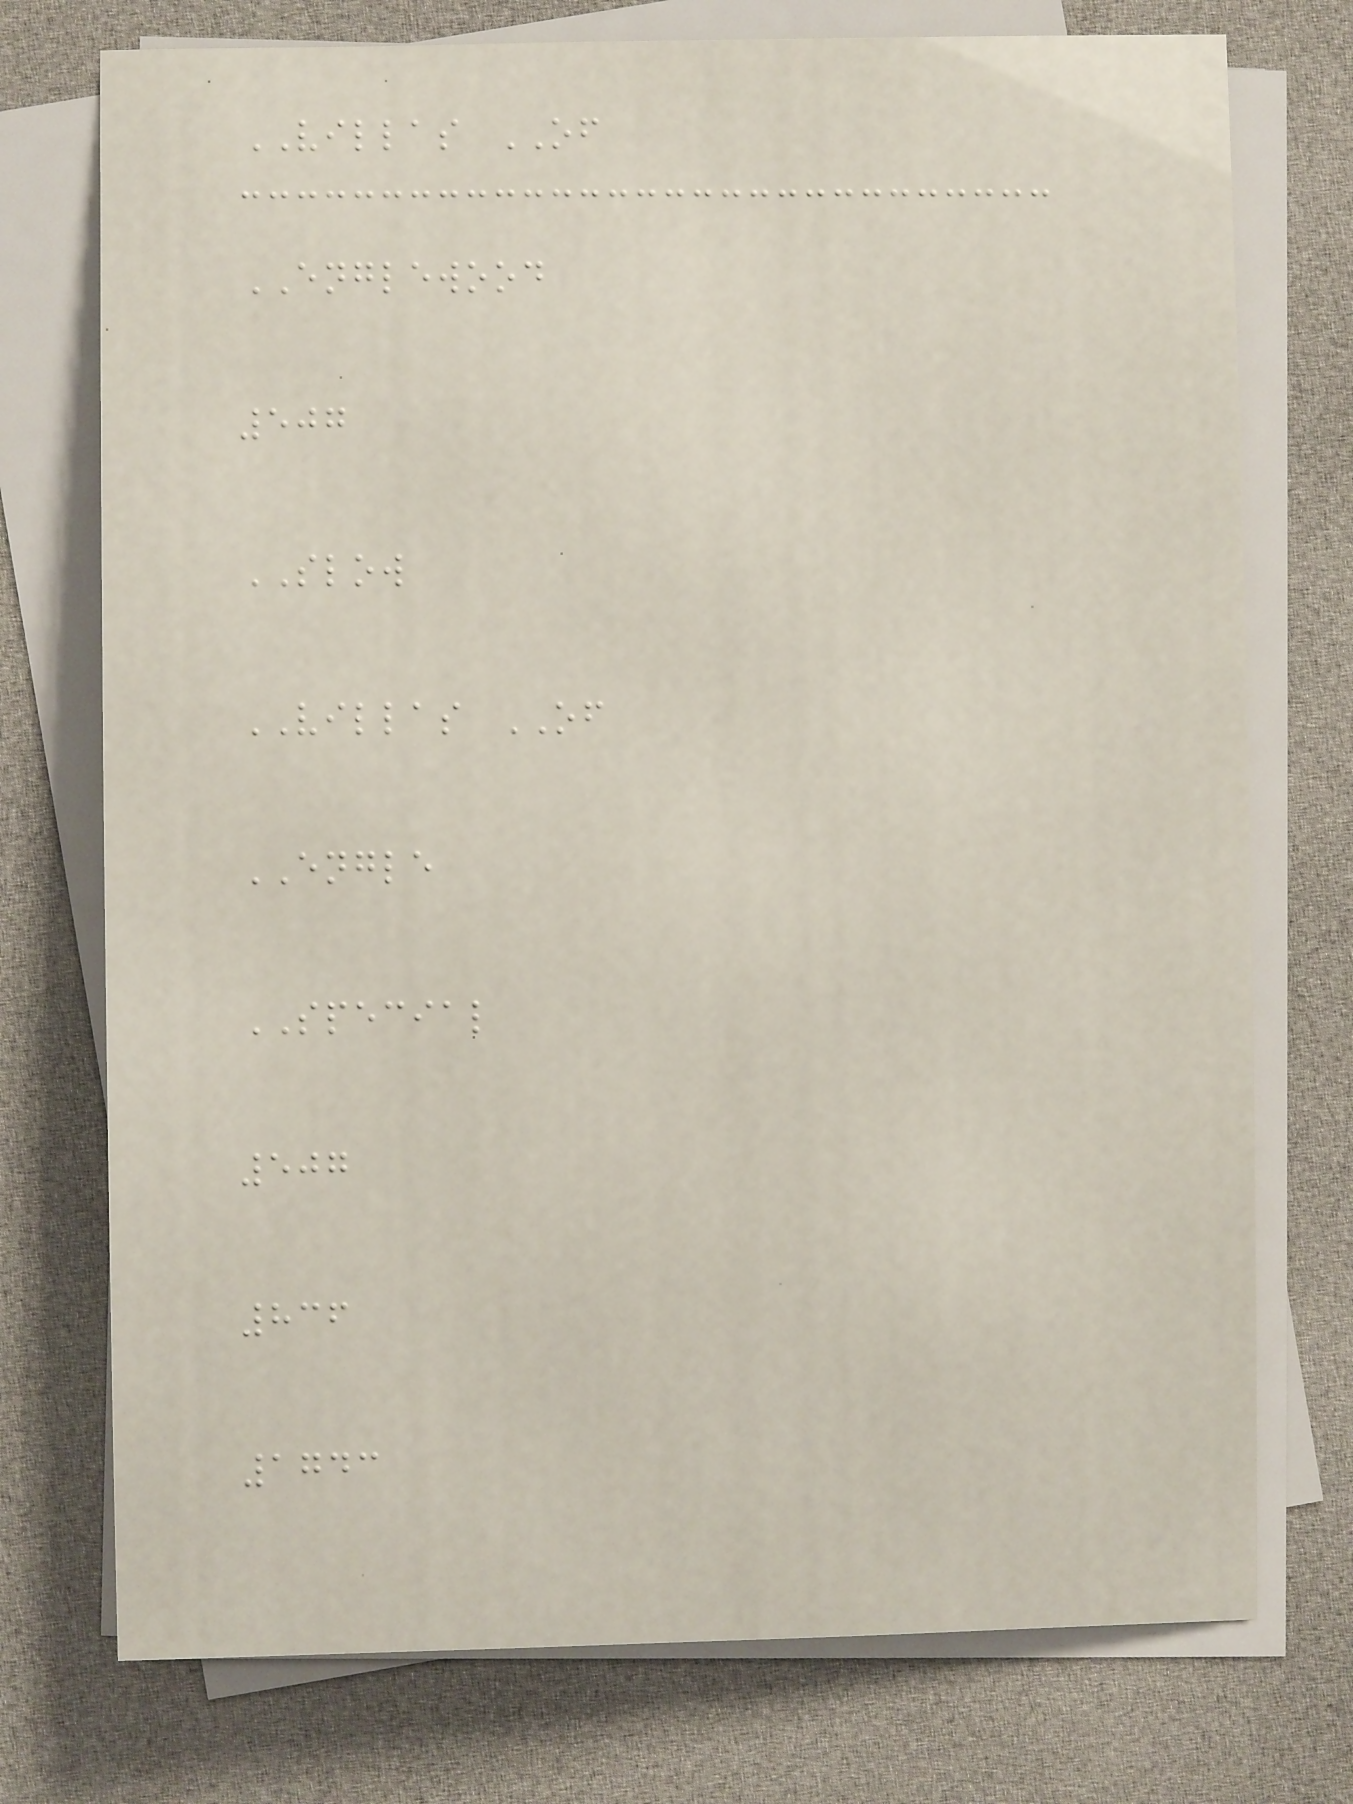VILLAS OF
ENGLEWOOD
507
SLOW
VILLAS OF
ENGLE
SPECIAL
507
836
1743
